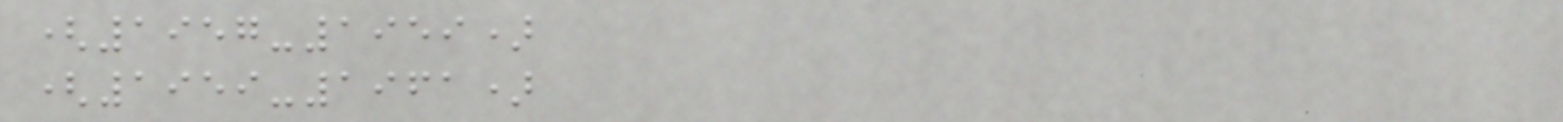(1957-1959)
(1959-1961)
